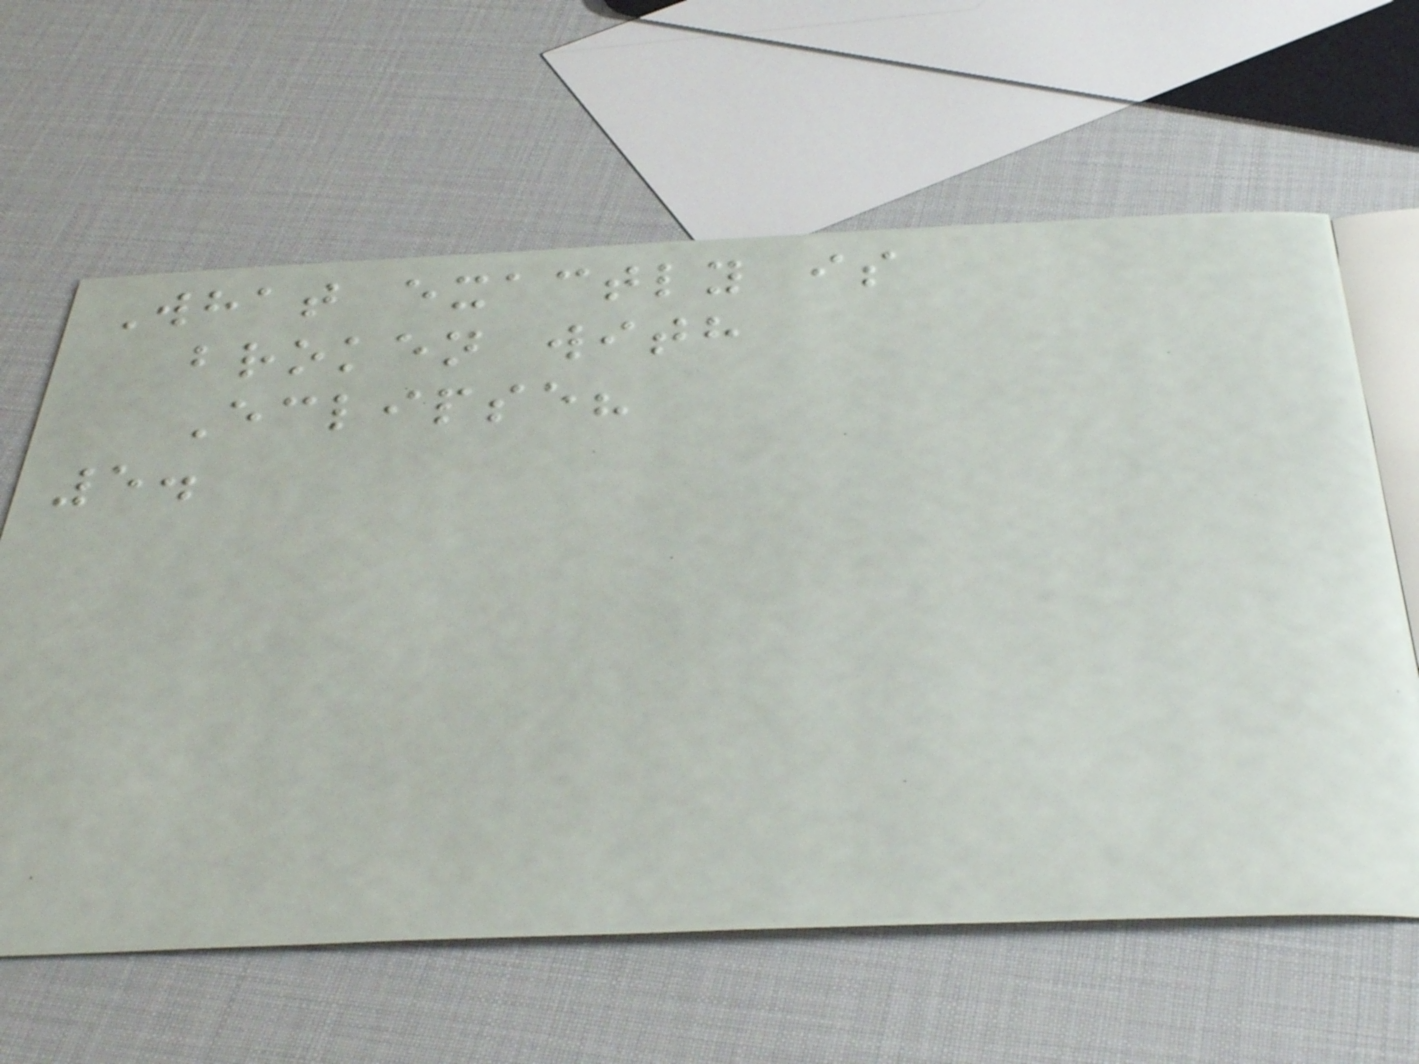What exactly is
broken with
Eclipse?
5.
